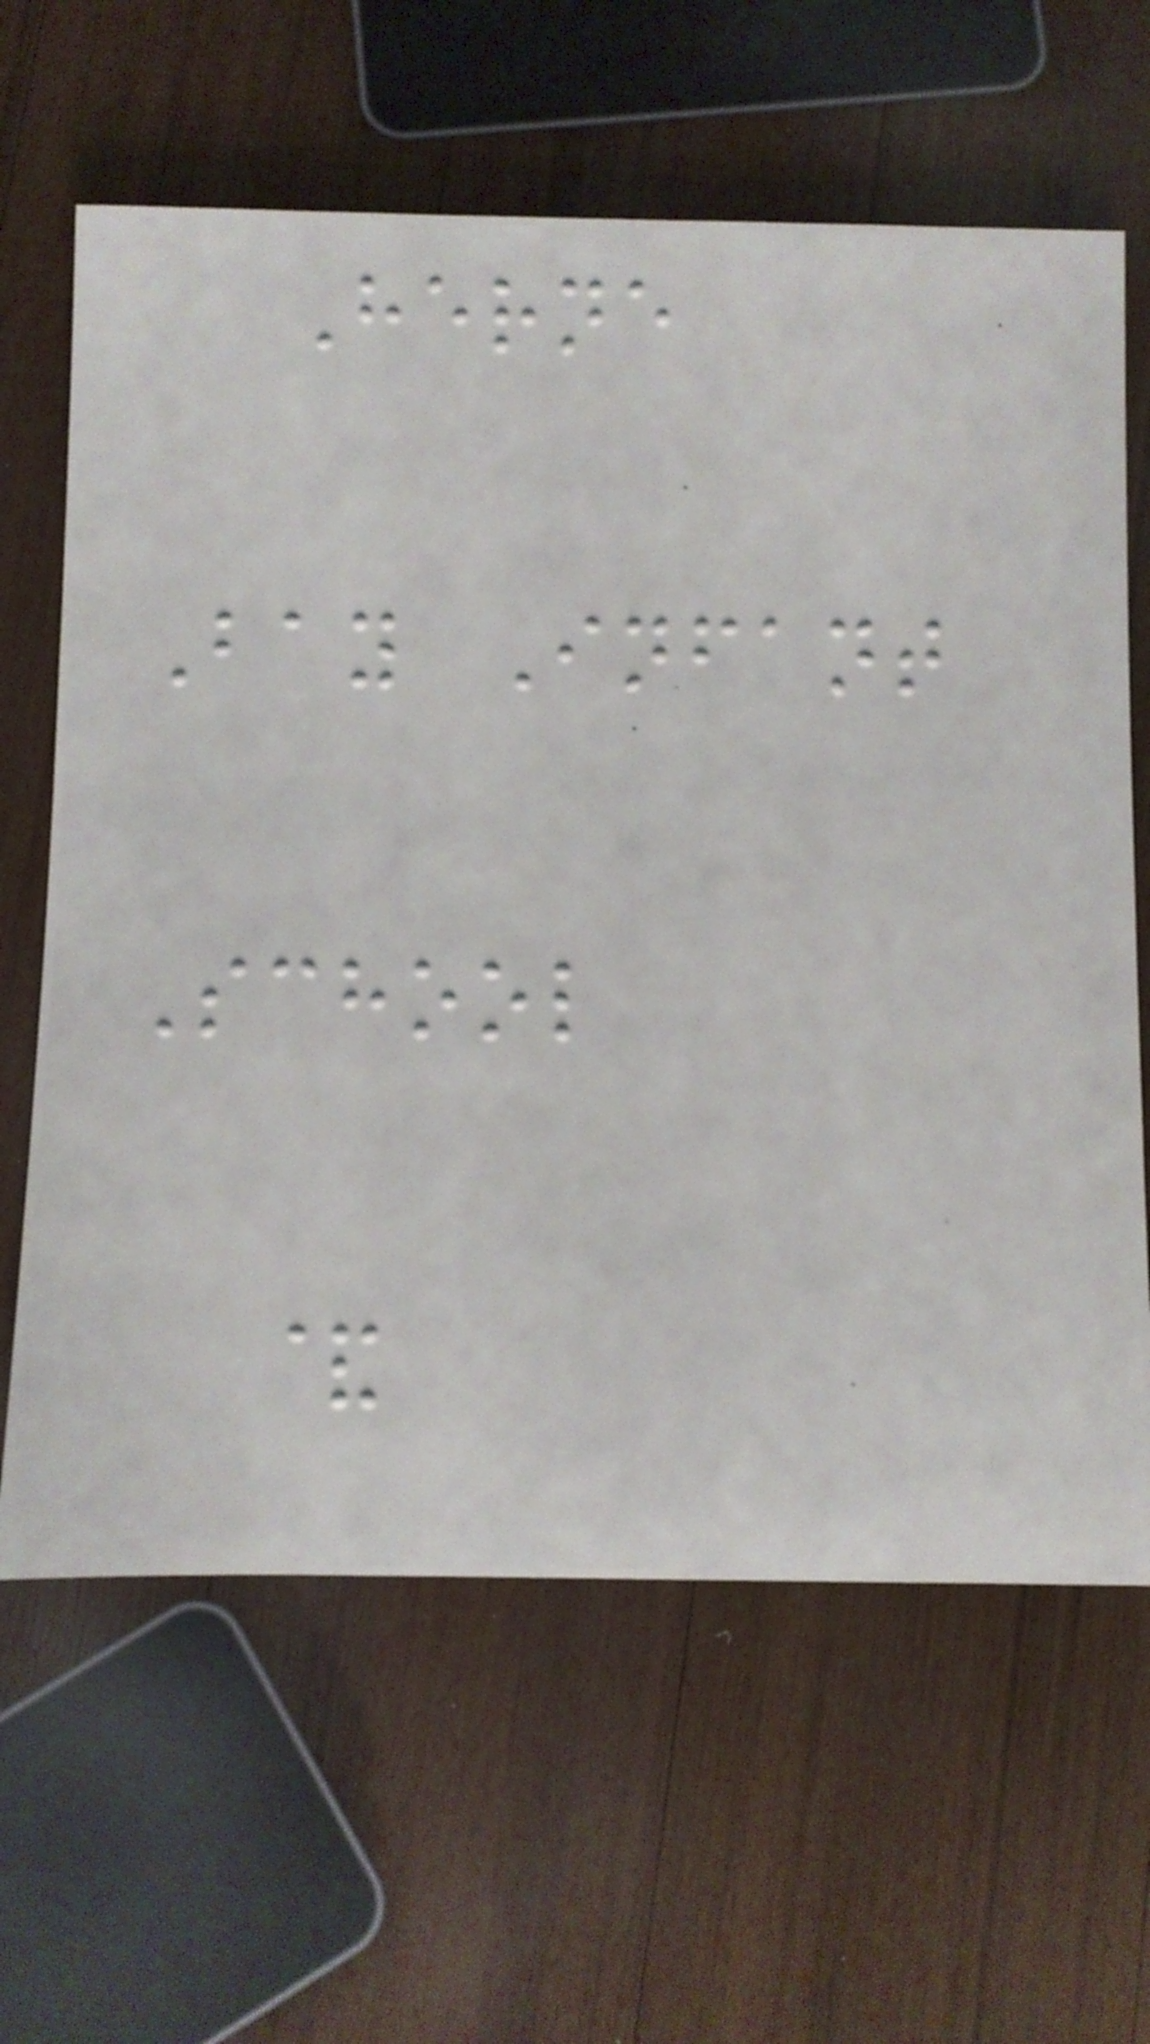Herne
Bay Infant
School
&
